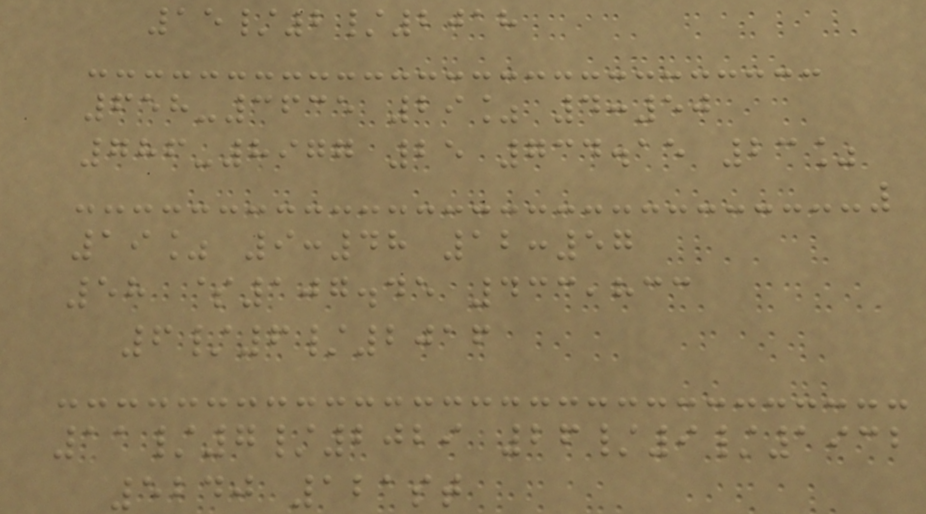15/2/2018
658-3635 29% 4:50
786-8977 25 734.15 23%
19% 9:48 12:57
58 $107.45 433,833
6/6/2016
11/7/2029 26/9/1932
5240 121st
